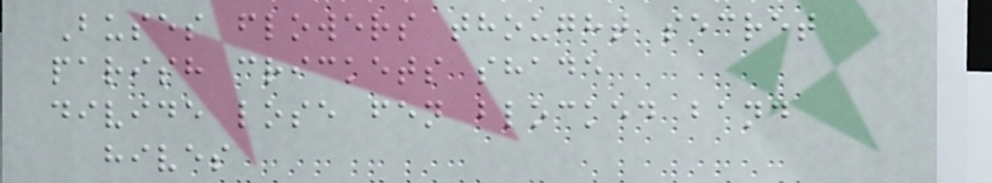Buses flowers thought secret
parish crickets shade
divide lose fen blocked band
hives
